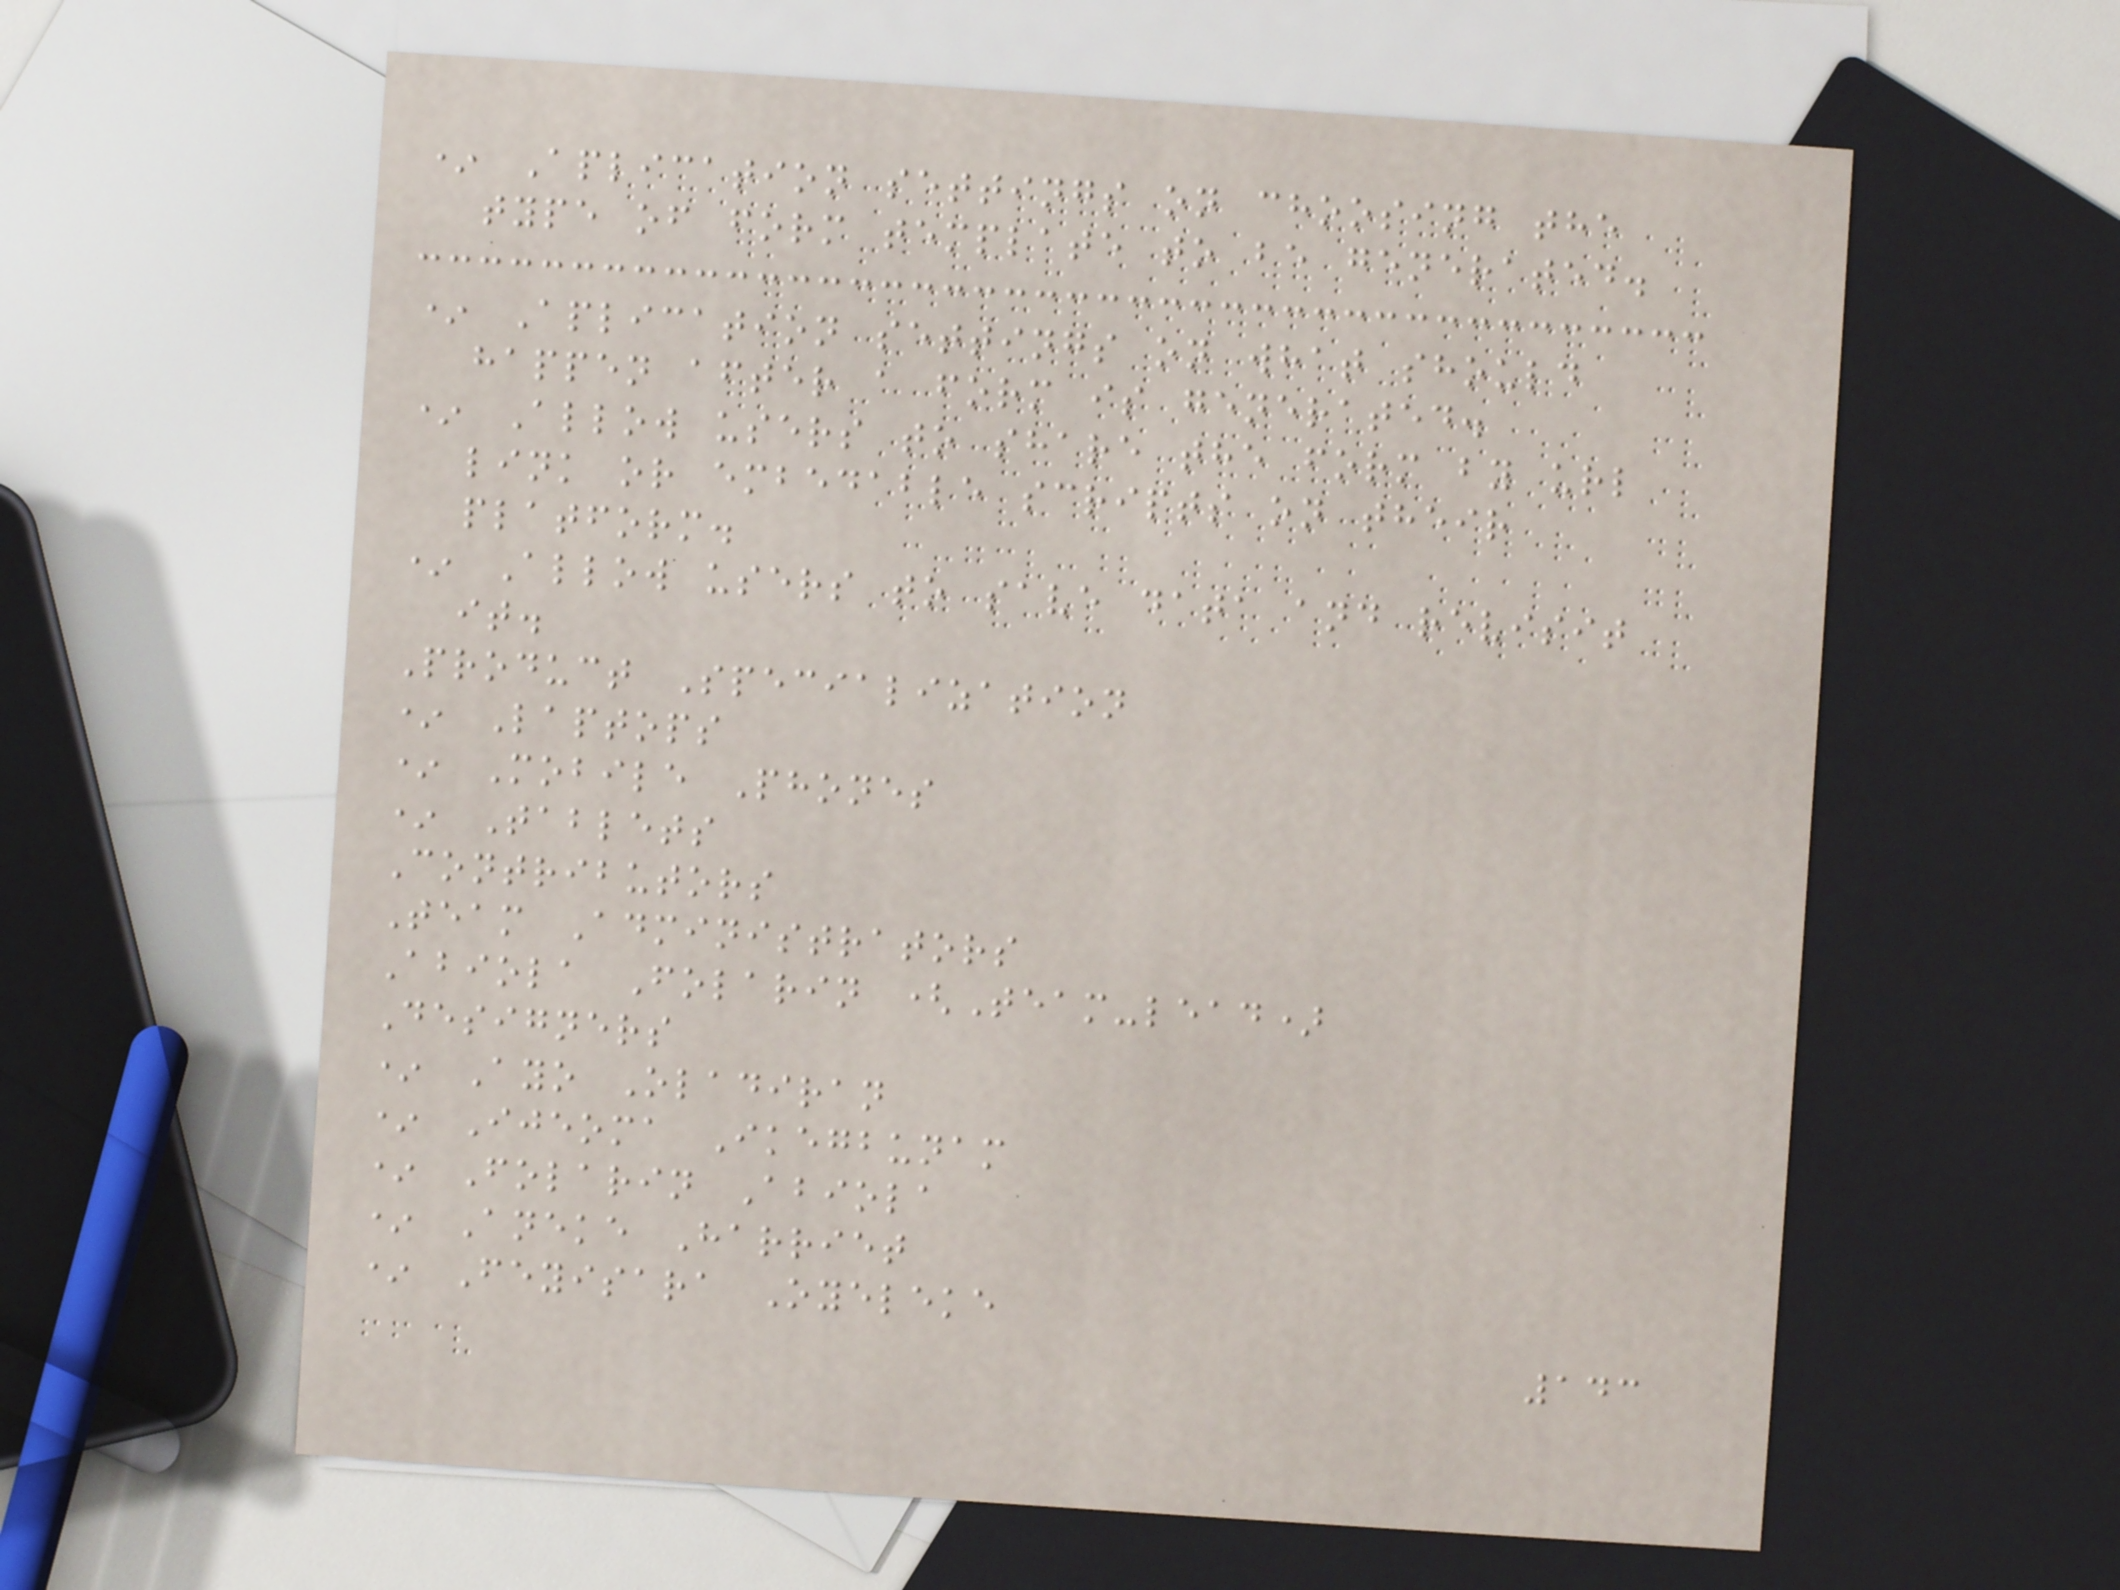* Aplication settings on choosing the
type of form template to be generated.
* Aplication settings on what should
happen after a form is generated.
* Allow users to share the form by url
link or embedable scripts on their
platform.
* Allow users to save data and revisit
it.
Product Specialization
* Laptops
* Mobile Phones
* Tablets
Contributors
Team Administrators
Abiola Folarin (Team-lead)
Designers
* Ayo Oladiran
* Ijeoma Ikegbunam
* Folarin Abiola
* Aneke Harriet
* Feyisara Oyeleke
143
